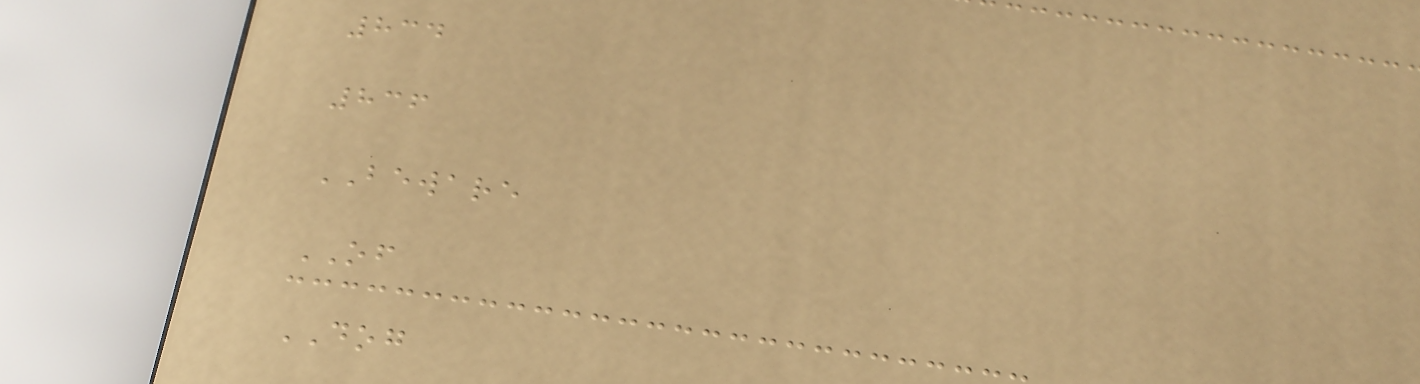834
836
BEWARE
OF
DOG
